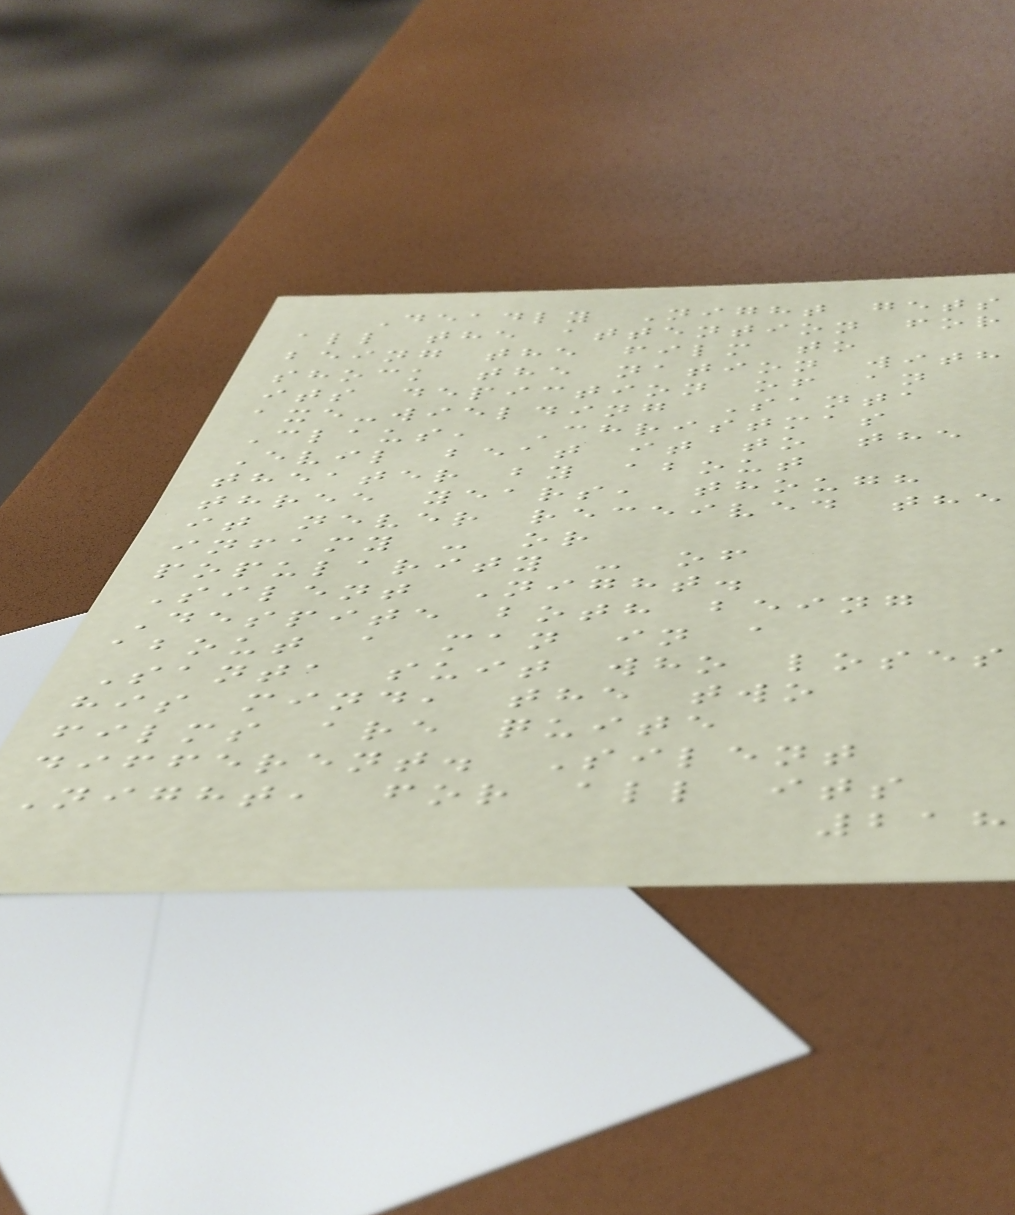Deadly Night gets
all the attention for
being the film to
shock the nation with
its depiction of an
axe-wielding Santa
Claus, Christmas
Evil beat it to the
theater by about
three years, though
it never received the
infamy - or
popularity - of
Silent Night.
Despite both being
about a man in a
Santa suit who loses
his mind, the two
films are quite
different. Silent
Night, for all its
218
